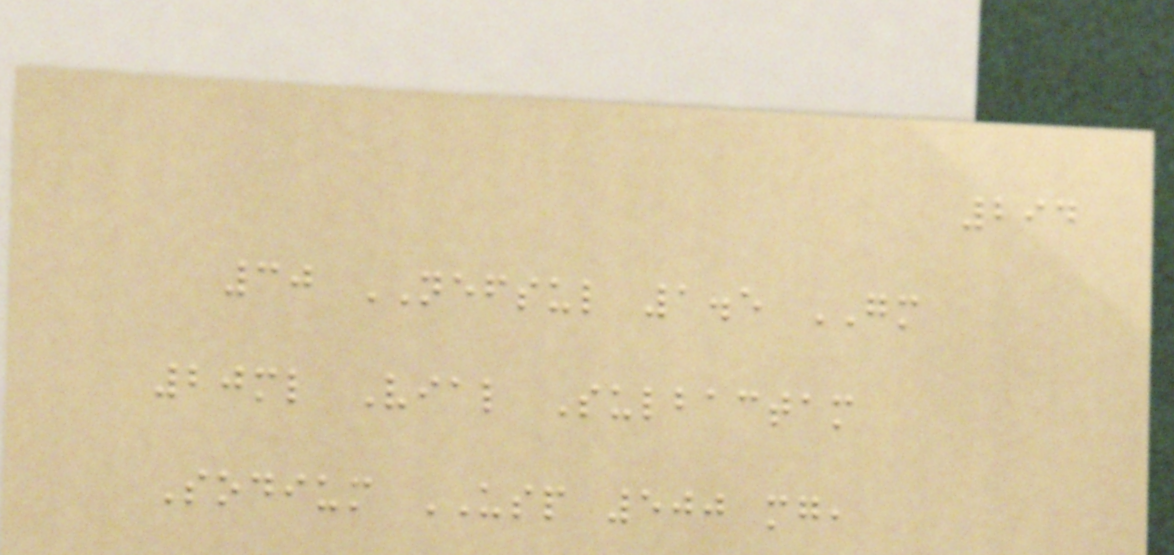294
30 NEFSUL 1.5 GM
20ml Vial Sulbactam
Sodium USP 500 mg,
